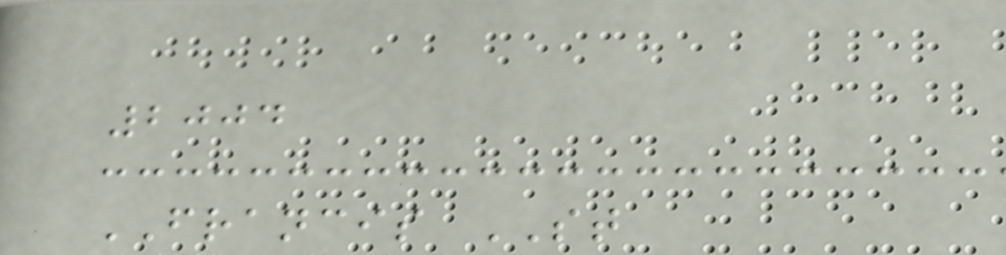2004
FRANCIS ST
